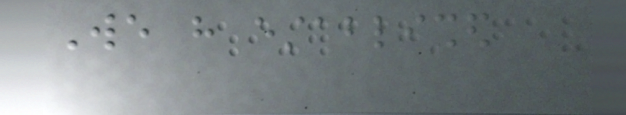We have established
